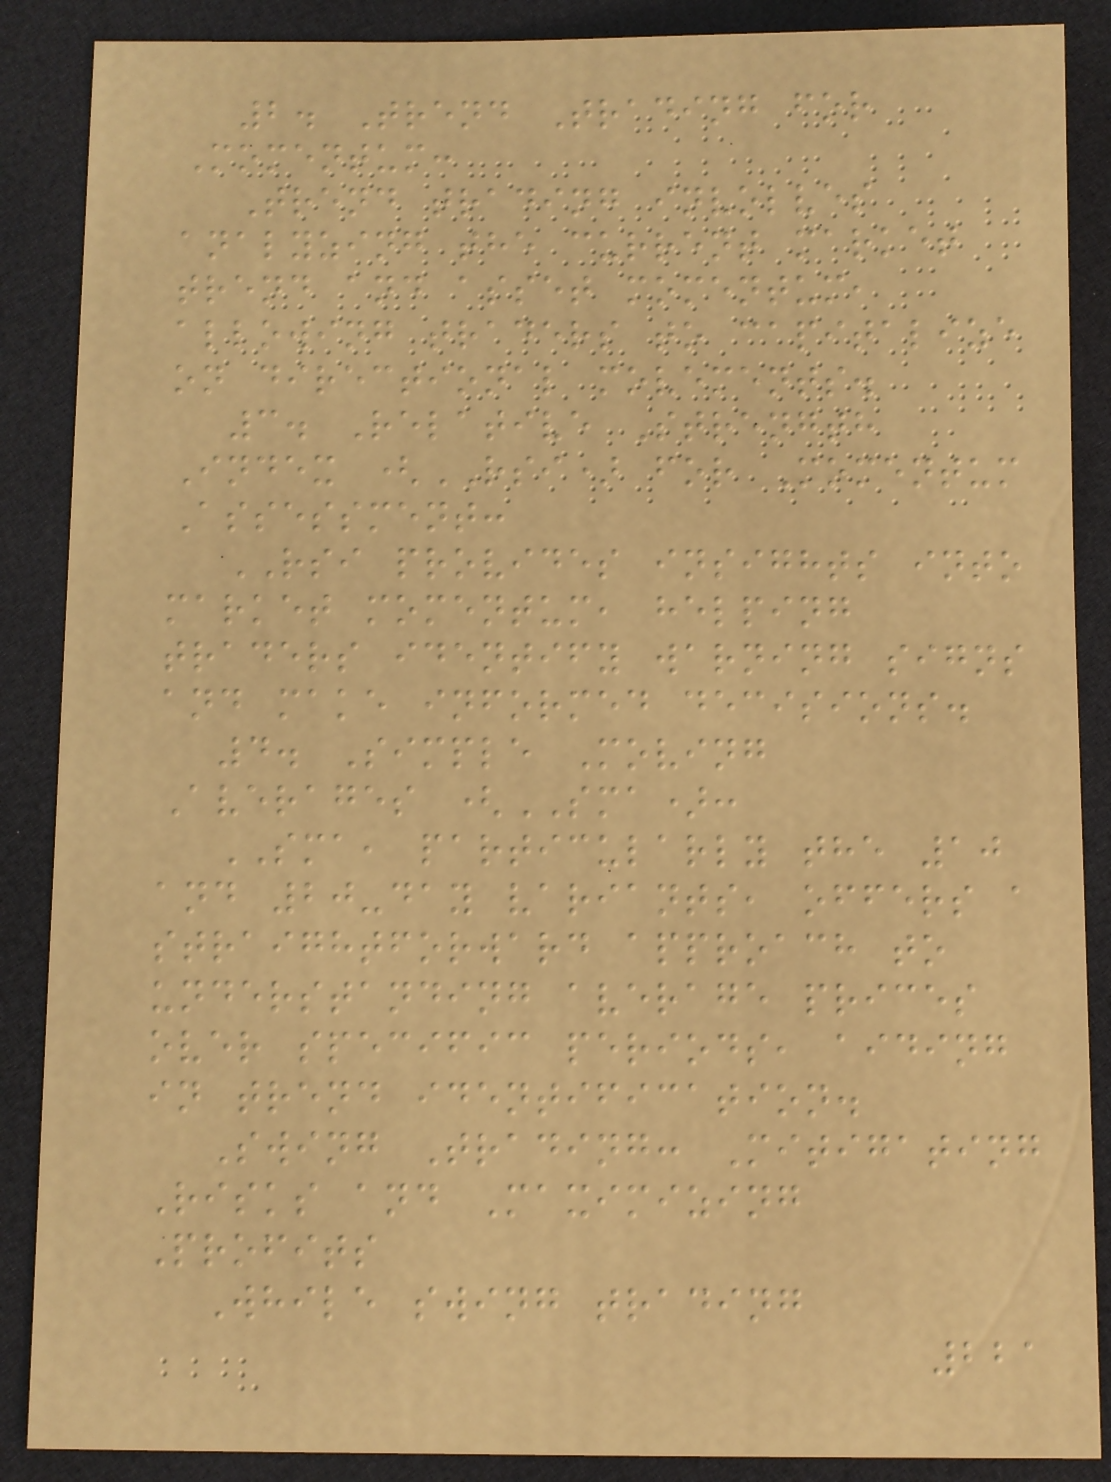2. Trend Trading for
Momentum:
Trend trading involves
analyzing the current market
trend and asset momentum,
allowing traders to capitalize
on directional movements.
3. Relative Strength
Index (RSI) for Momentum
Assessment:
RSI provides insights into
market momentum, helping
traders identify warning signs
and make informed decisions.
4. Simple Moving
Averages (SMA):
SMA, particularly the 10
and 20-day variants, offers a
straightforward approach to
understanding average prices
over specific periods, aiding
in trend identification.
Swing Trading: Mitigating
Risks and Maximizing
Profits
While swing trading
221
